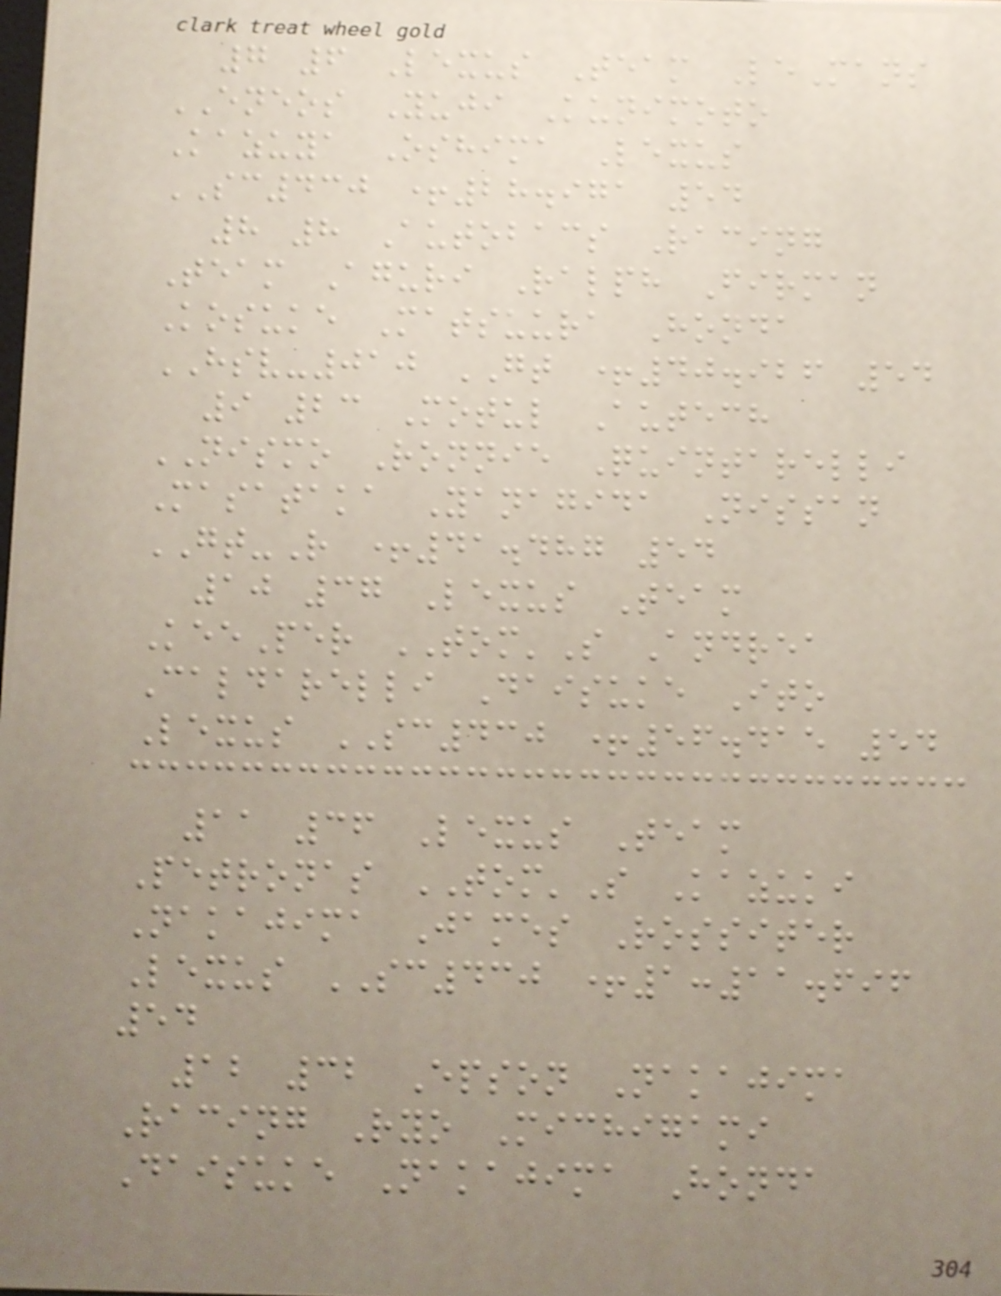7 6 Lexus Team LeMans
ENEOS Yuji Kunimoto
Kazuya Oshima Lexus
SC430 +28.971 54
8 8 Autobacs Racing
Team Aguri Ralph Firman
Kosuke Matsuura Honda
HSV-010 GT +40.926 54
9 23 Motul Autech
NISMO Ronnie Quintarelli
Masataka Yanagida Nissan
GT-R +41.487 54
10 37 Lexus Team
KeePer TOM'S Andrea
Caldarelli Daisuke Ito
Lexus SC430 +56.415 54
11 36 Lexus Team
Petronas TOM'S Kazuki
Nakajima James Rossiter
Lexus SC430 +1:11.696
54
12 32 Epson Nakajima
Racing Ryo Michigami
Daisuke Nakajima Honda
